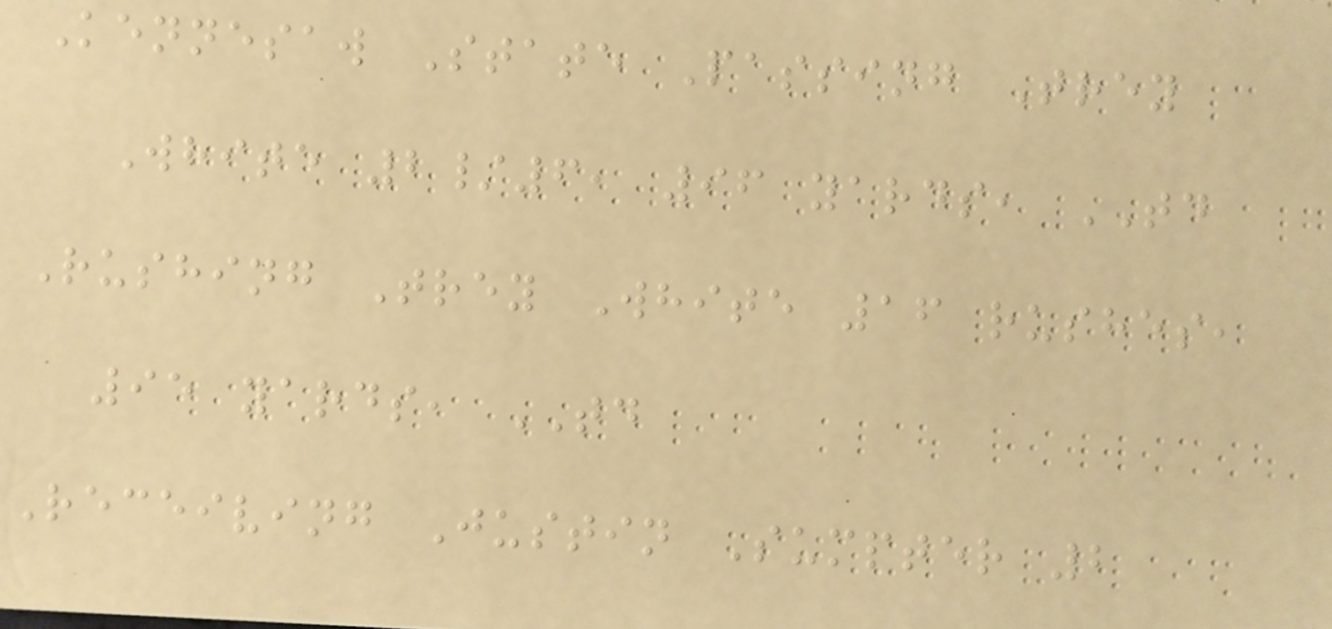Kennesaw State Passing Trey
White 2/6, 96 yards, TD
Rushing Trey White 16 rushes,
95 yards, TD
Receiving Justin Sumpter 2
